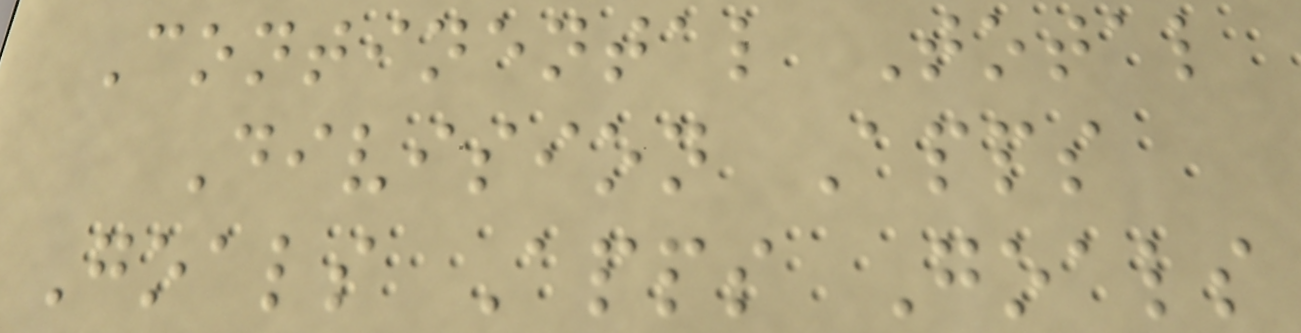Continental Total
Division Apps
Goals Apps Goals
